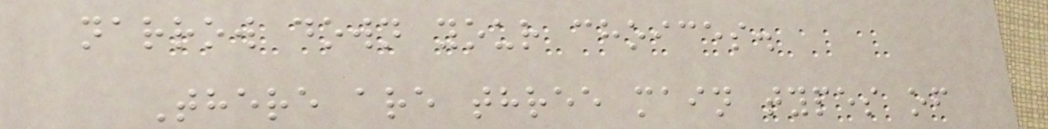narrow down your choices.
There are three main types of
